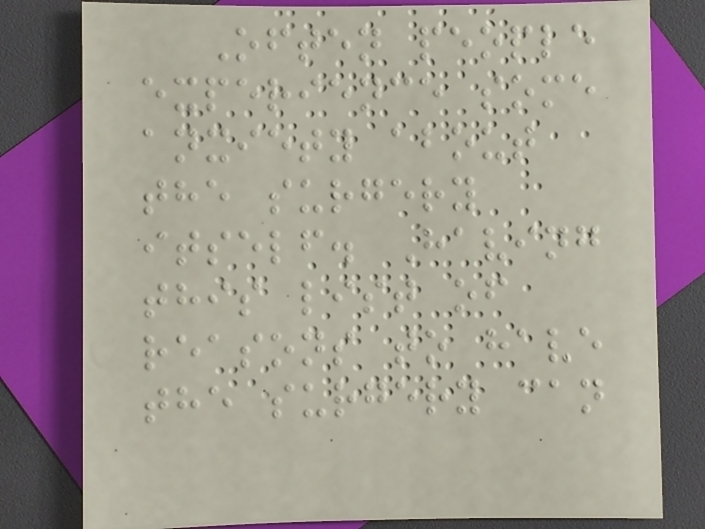Often people
experience some
anxiety about
the surgery
itself. Having
this list of
reasons to have
the surgery can
